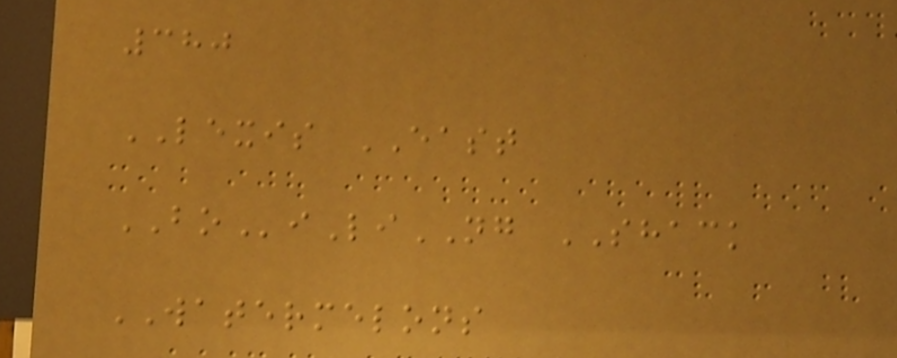380
LEXIS EAST
BOiLiNG SHACK
WATERMELONS
